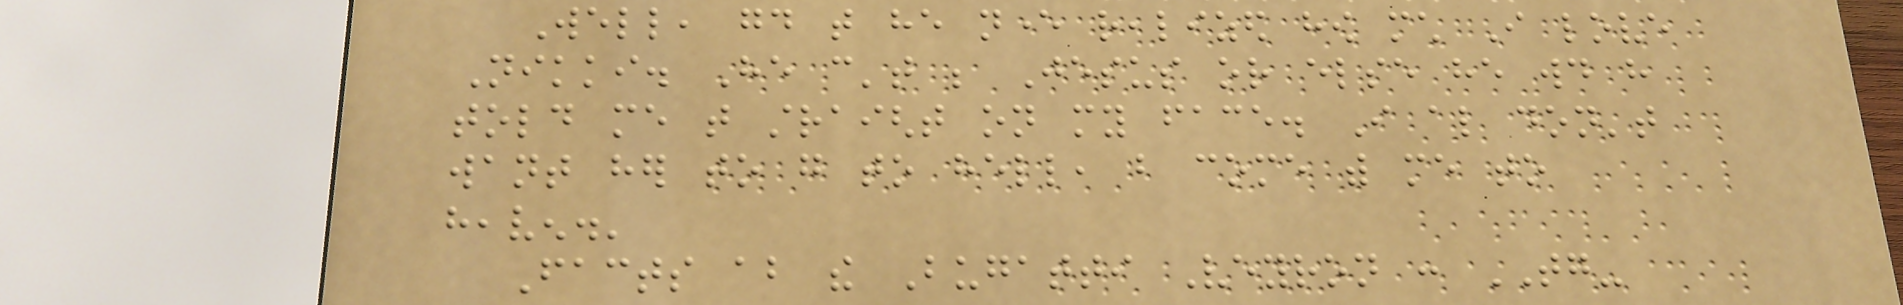Well, good that he never realized how much I love
Nikki. He can't be Jesus or else he would have
told me that straight on my face. I also don't
want her to go to hell, but come with me to
heaven.'
Facts about the Bugatti Veyron : TG-
